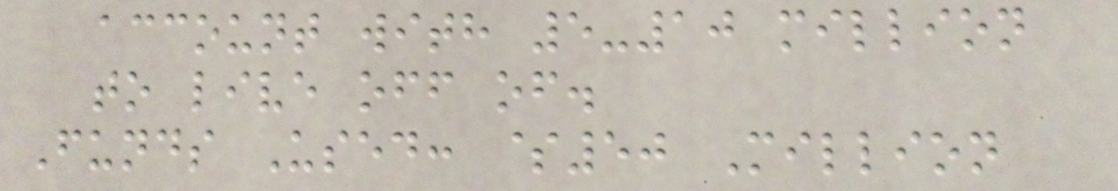account with 5-10 million
to live off of.
Funds Used: $50 Million
